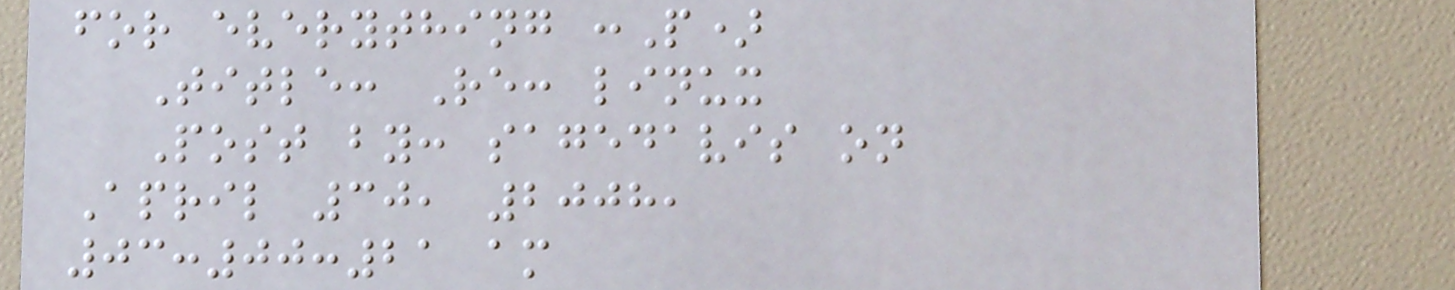for everything :P)
Title: Re: linux
Post by: sagedavis on
April 30, 2008,
03:00:21 am
